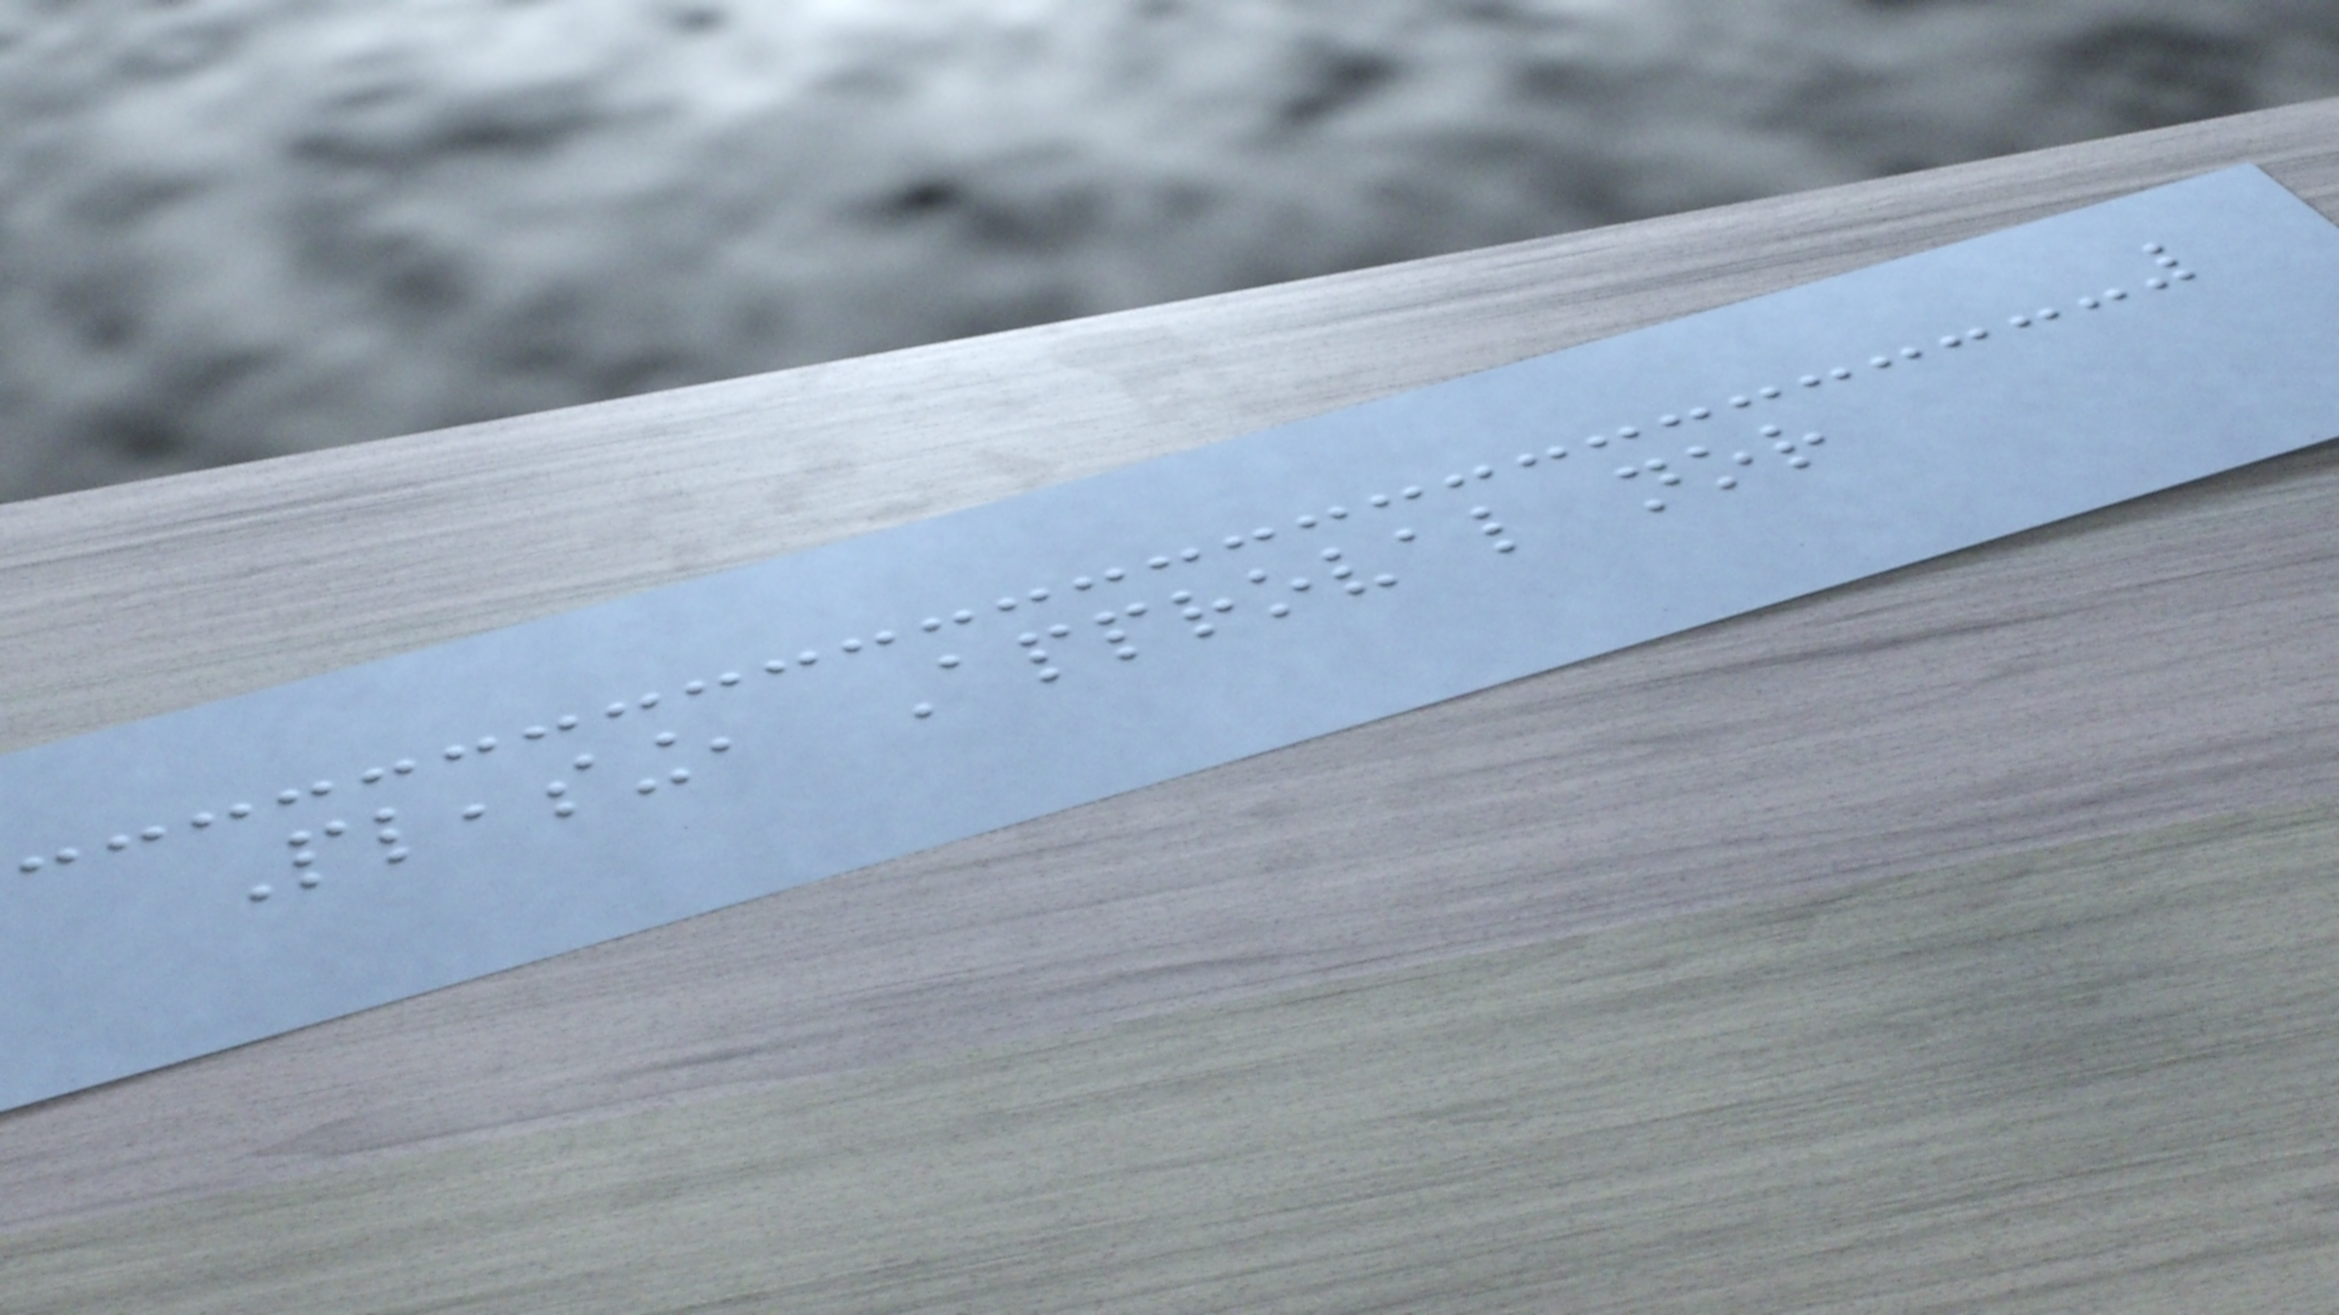Pleasing, Approval nor
